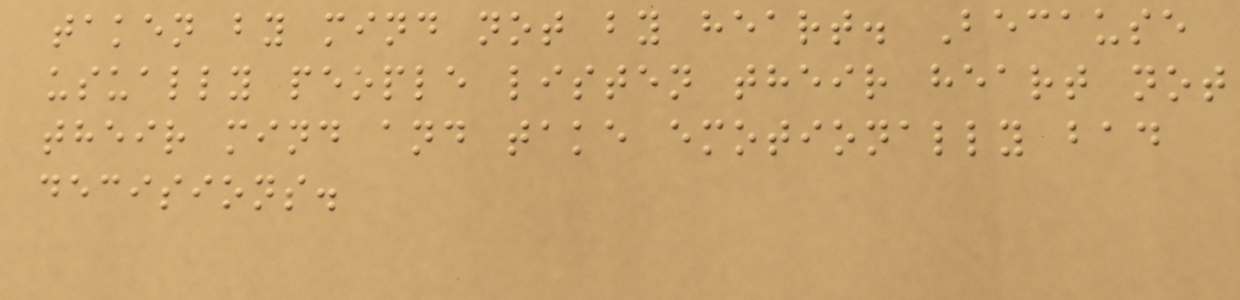taken by mind not by heart. Because
usually people listen their heart not
their mind and take emotionally bad
decisions.
